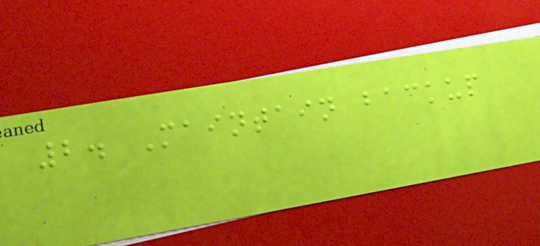2. Maintain backup
